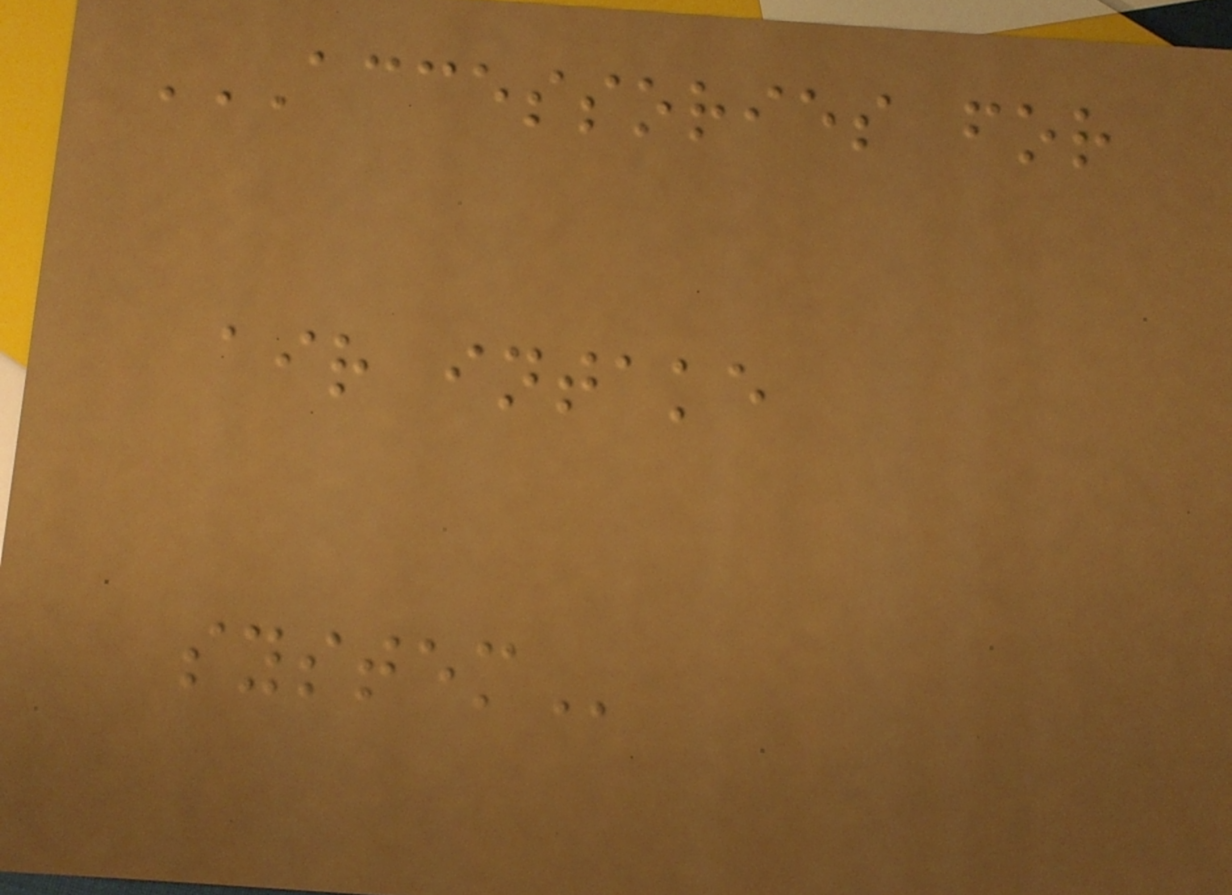ACCESSORIES FOR
AIR INTAKE
SYSTEM
